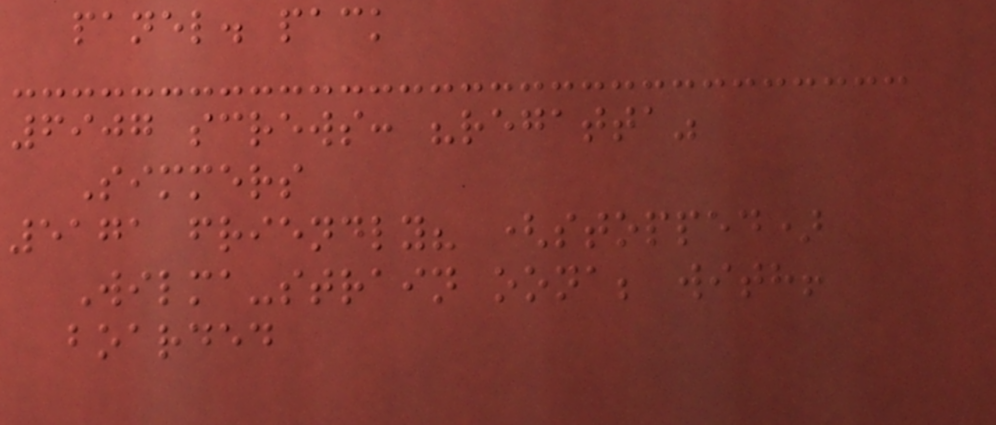panel. pack
6907 screws: "regatta"
Simmers
5171 friendly? (stopped)
Wilma-strain oona; with!
boarded
